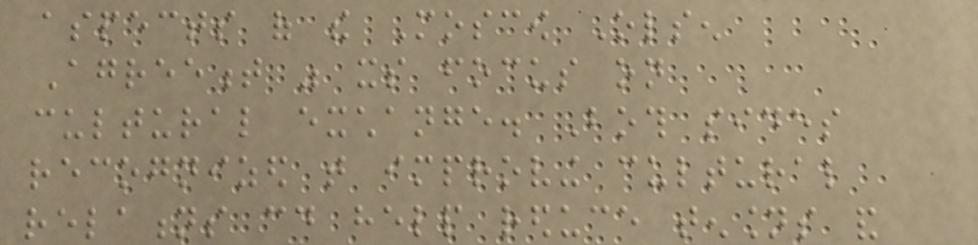aspects of the Moscow Olsen
Agreement was its focus on
cultural exchange. Both sides
recognized that improving cultural
relations could help reduce tensions and
